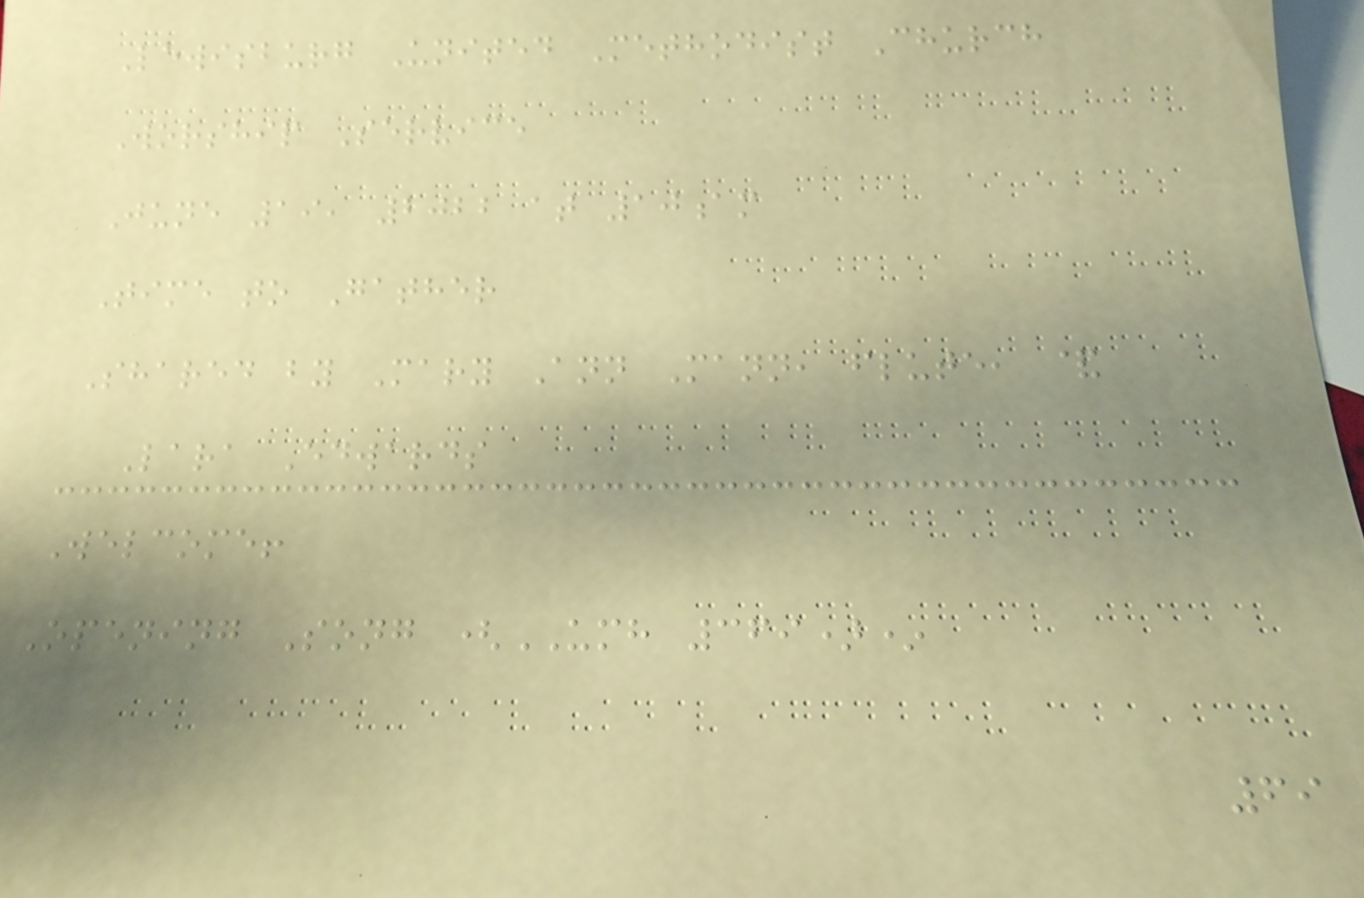Lewisburg United Methodist Church
Worship Service
June 19, 2022 at 10am
Time to Gather
Shared by Mary Ann Mann, flute, &
Lara Edwards
Welcome!
Opening Song (UMH 369)*
69
